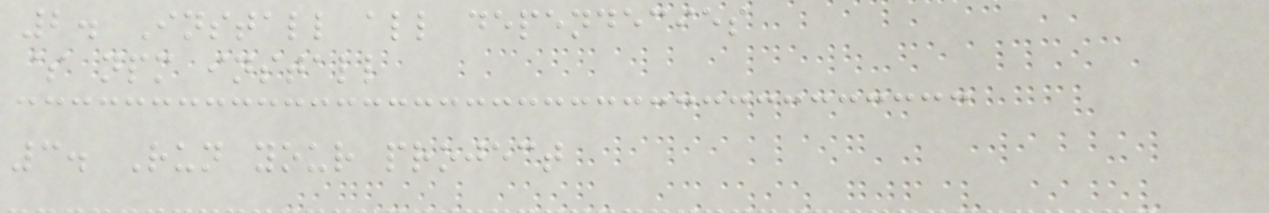2. Install all dependecies
$ npm install
3. Run your project
